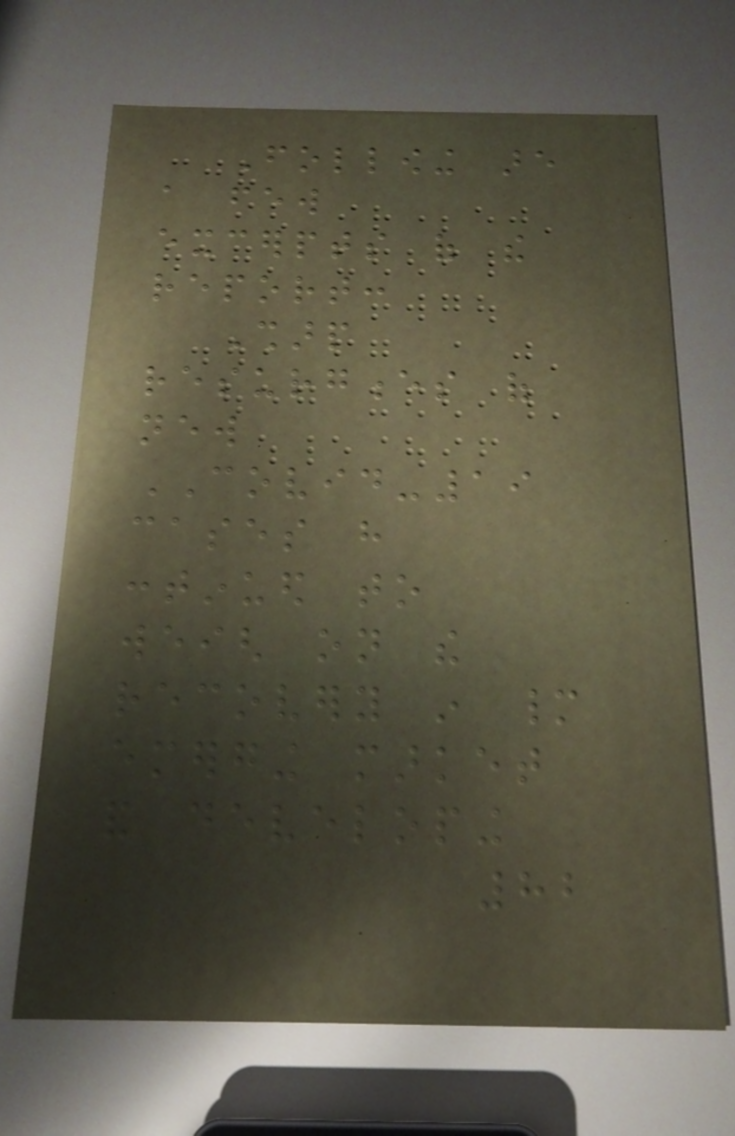Following are
a few
excerpts of the
report:
Sharp
resurgences of
new
COVID-19
cases have
continued to
weigh on the
recovery in many
emerging market
and developing
82
